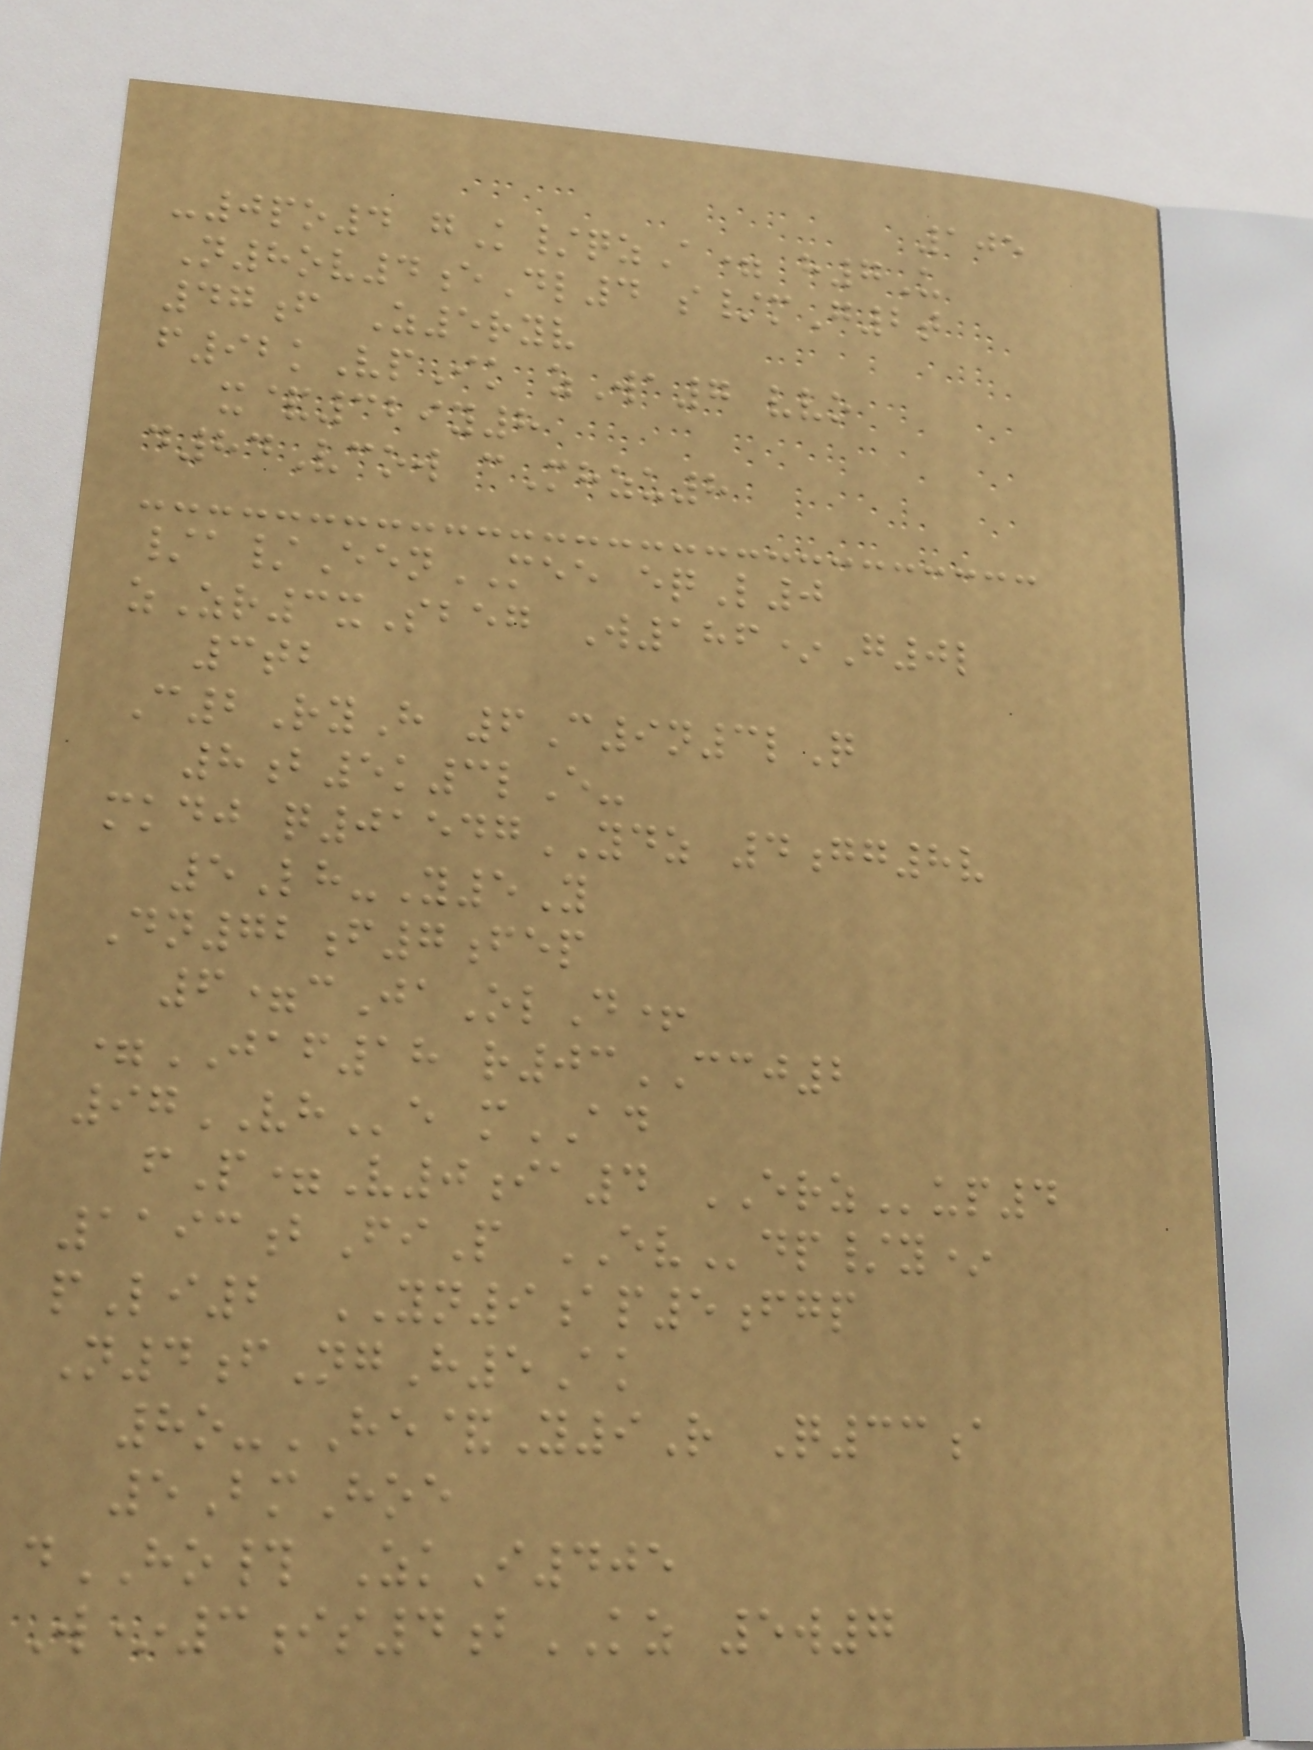105
-0po4 gK/qzA= h7U
N8ov4eDl4 s/mG2t
47f Z5ryv
f92kVpIk zWa7 vvo
x&329y8
d84Vcow cMhzu8
/a/EenMEE eqL0
zZr3xSbeg W186*G0l
3tb
C2RyH 6C9n3lQ
8b5k3lE-
mkdj q01547YDZ 4gg8v
5Lh-Y5Y
Dn72f7fep
6=cJaOlD+
=JAF18 r03CCJ2
97VHe mAD
fP=V0ia4 ERZup4
1193bFiP EVdp/y*
pLi2 YN9ap5fgp
N4fNgH5Ak
8o-HE&Y9R Q33a
5BmHoe
dHO# ZkI405
W*3is4bKZ 5w7
